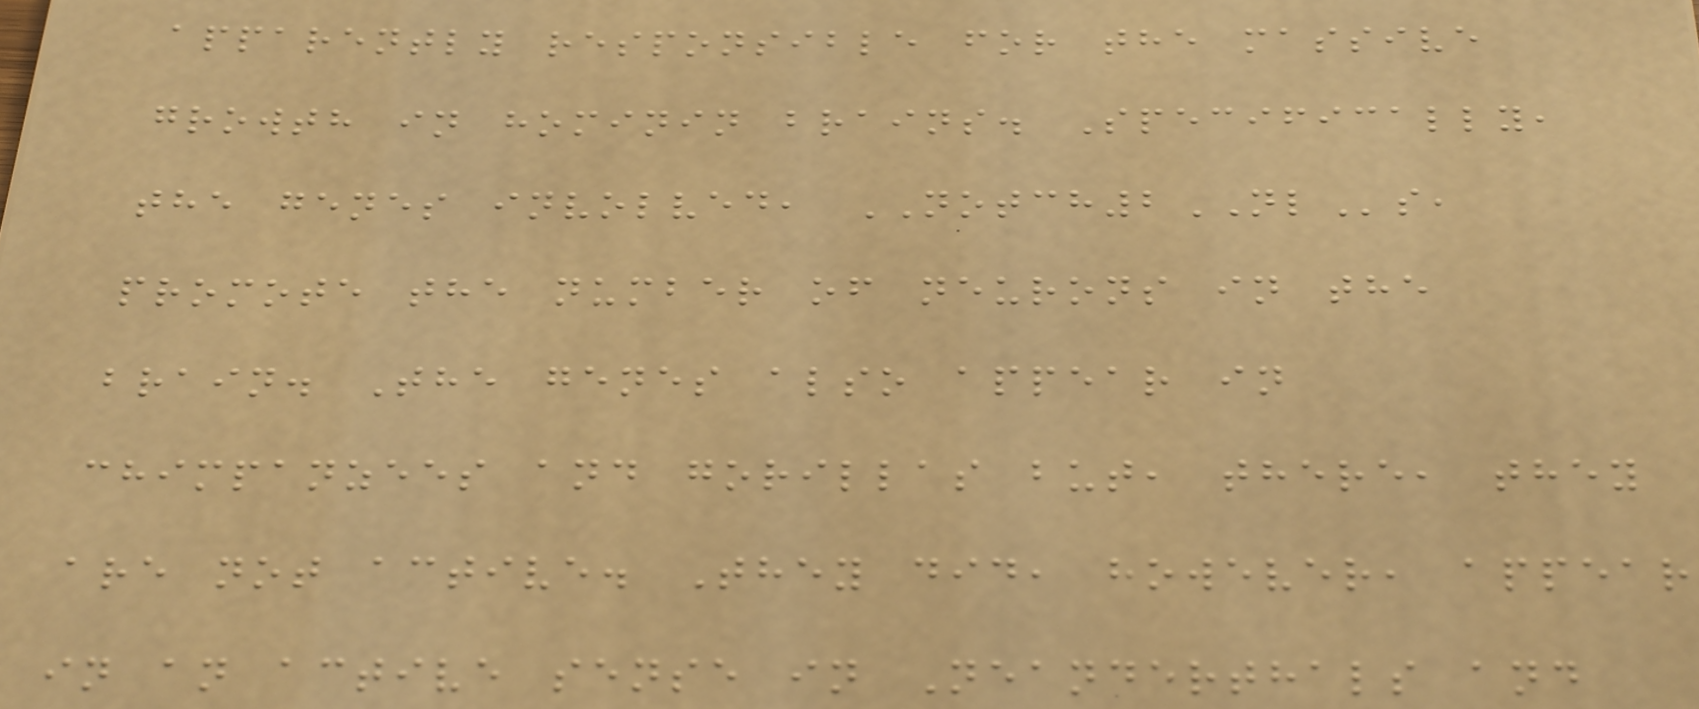apparently responsible for the massive
growth in hominin brains. Specifically,
the genes involved, NOTCH2NLs,
promote the number of neurons in the
brain. The genes also appear in
chimpanzees and gorillas but, there, they
are not active. They did, however, appear
in an active sense in Neanderthals and
